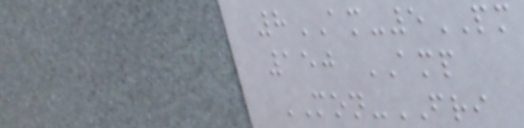8AM-5PM
150 AMP
MON-FRI
